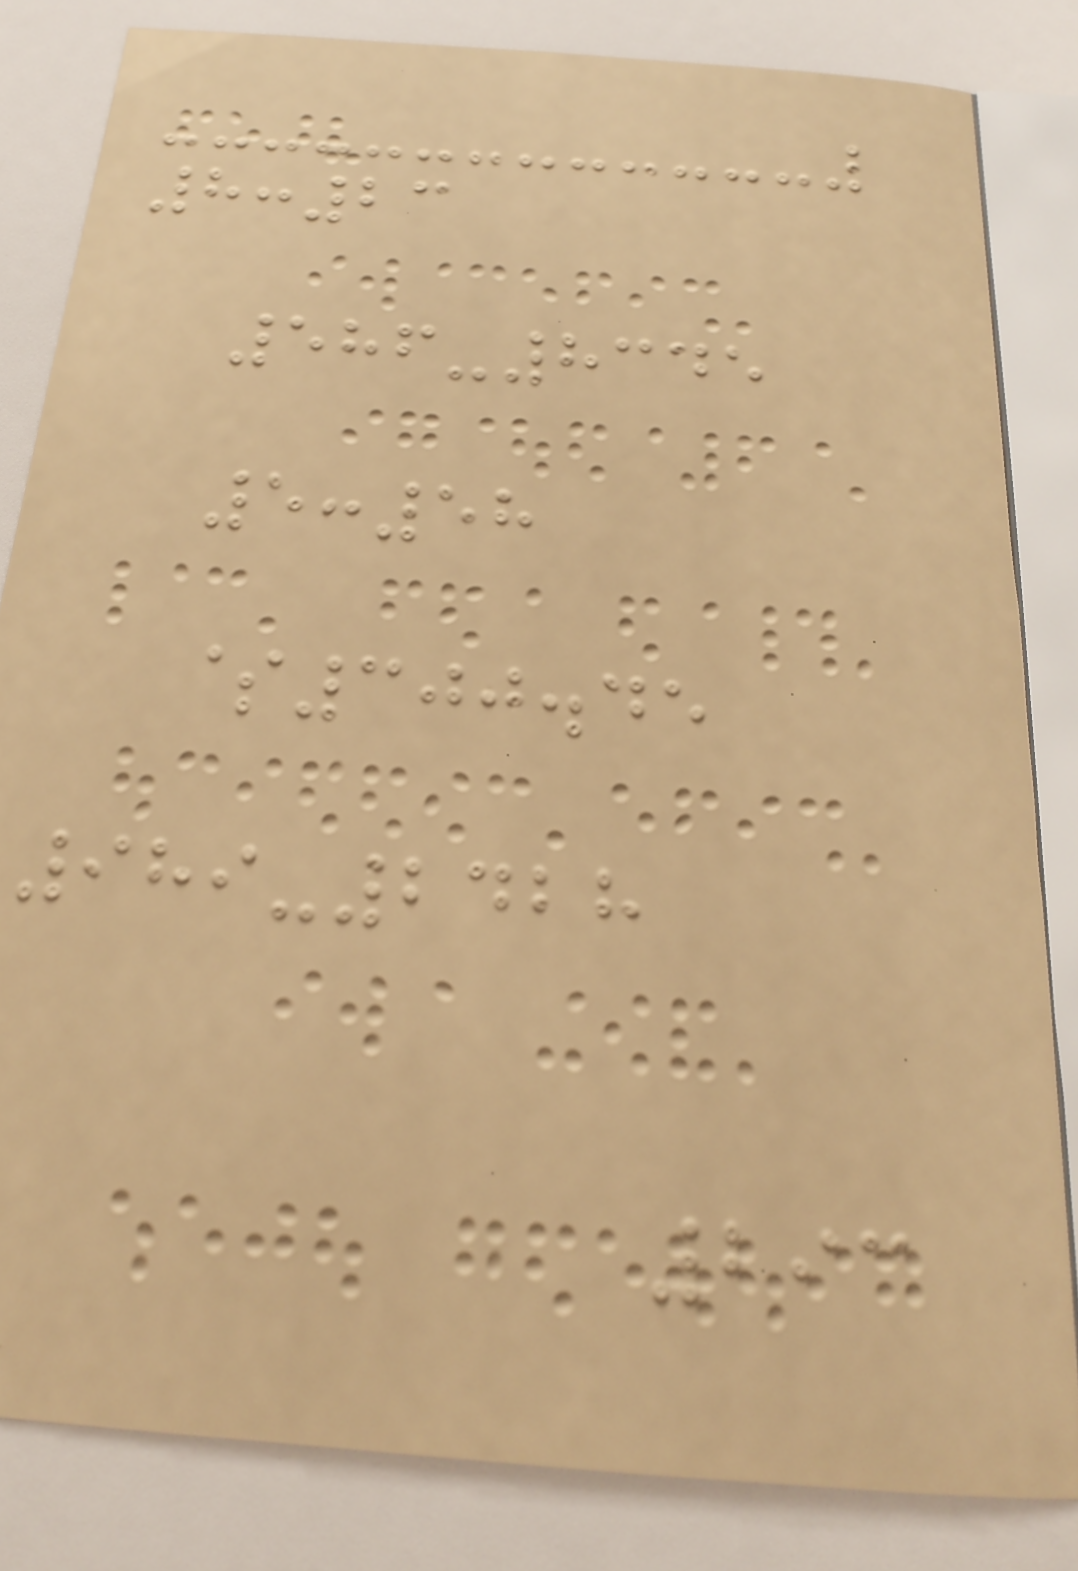8:23
586-8345
5:58
$300.45
989-2428
293
